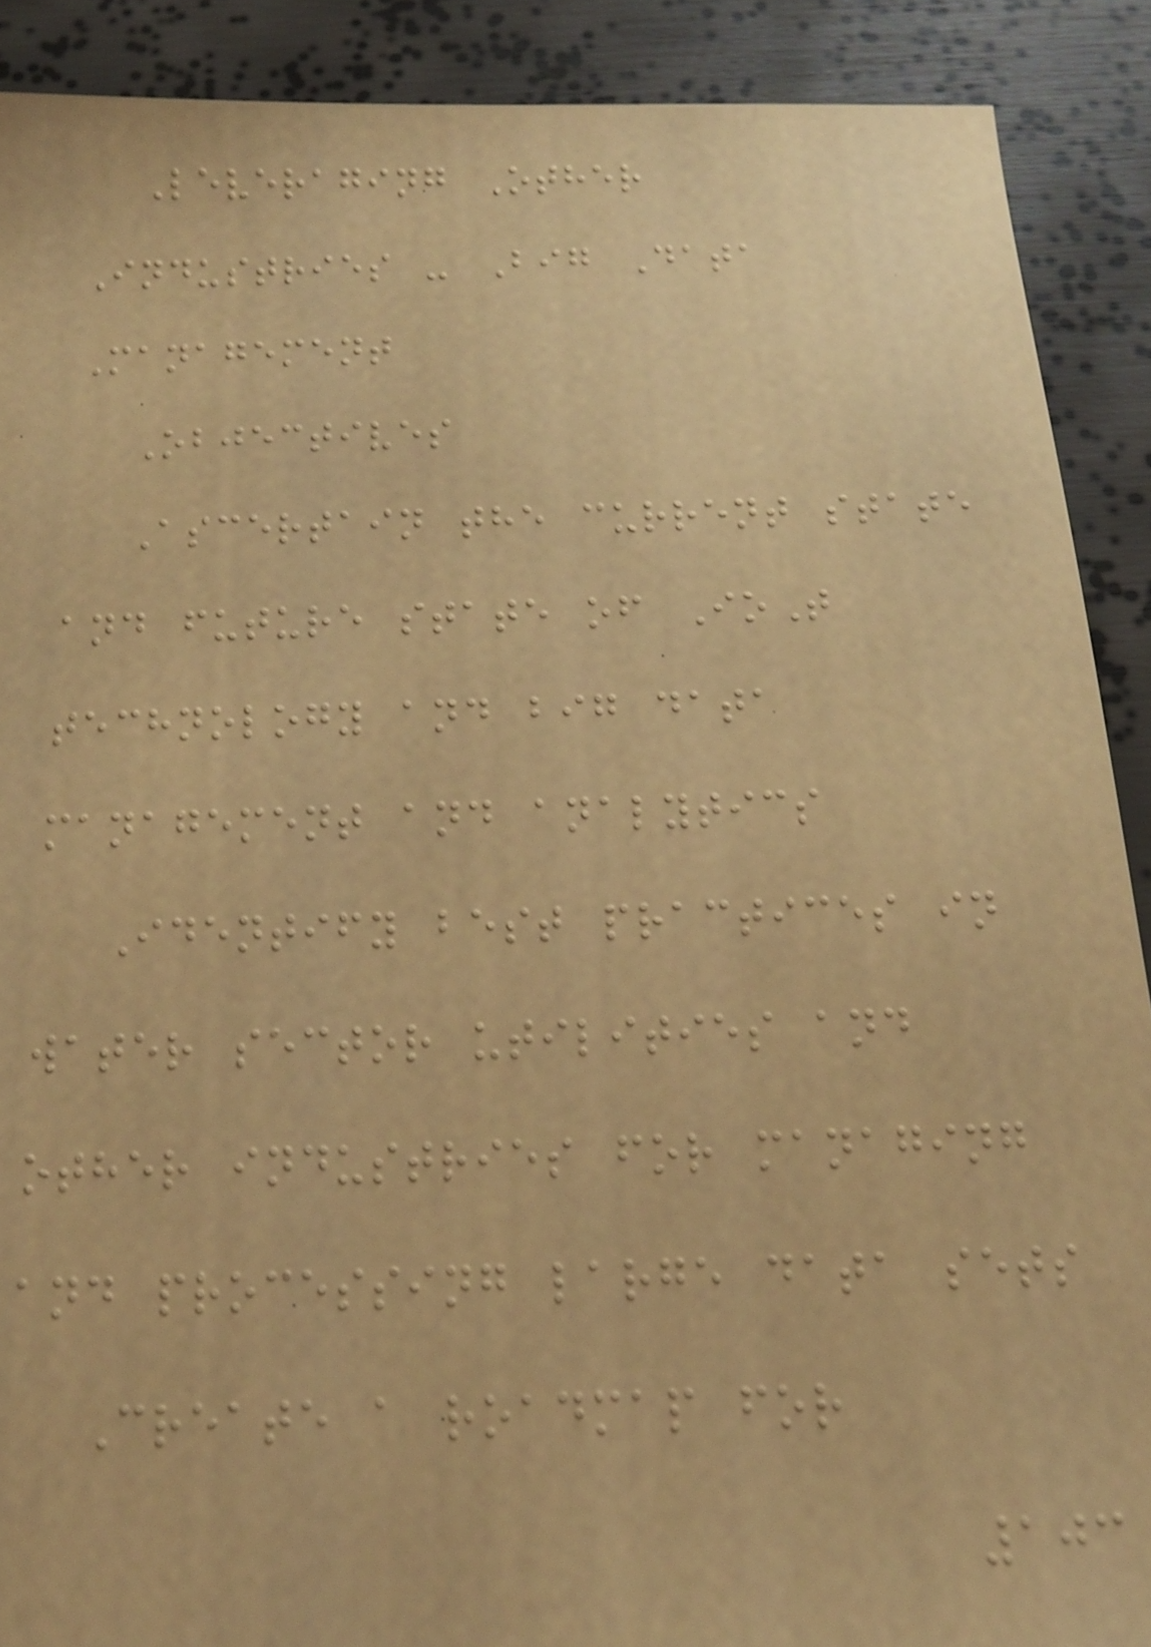Leveraging Other
Industries - Big Data
Management
Objectives
Ascertain the current state
and future state of IoT
technology and big data
management and analytics
Identify best practices in
water sector utilities and
other industries for managing
and processing large data sets
Create a roadmap for
103
